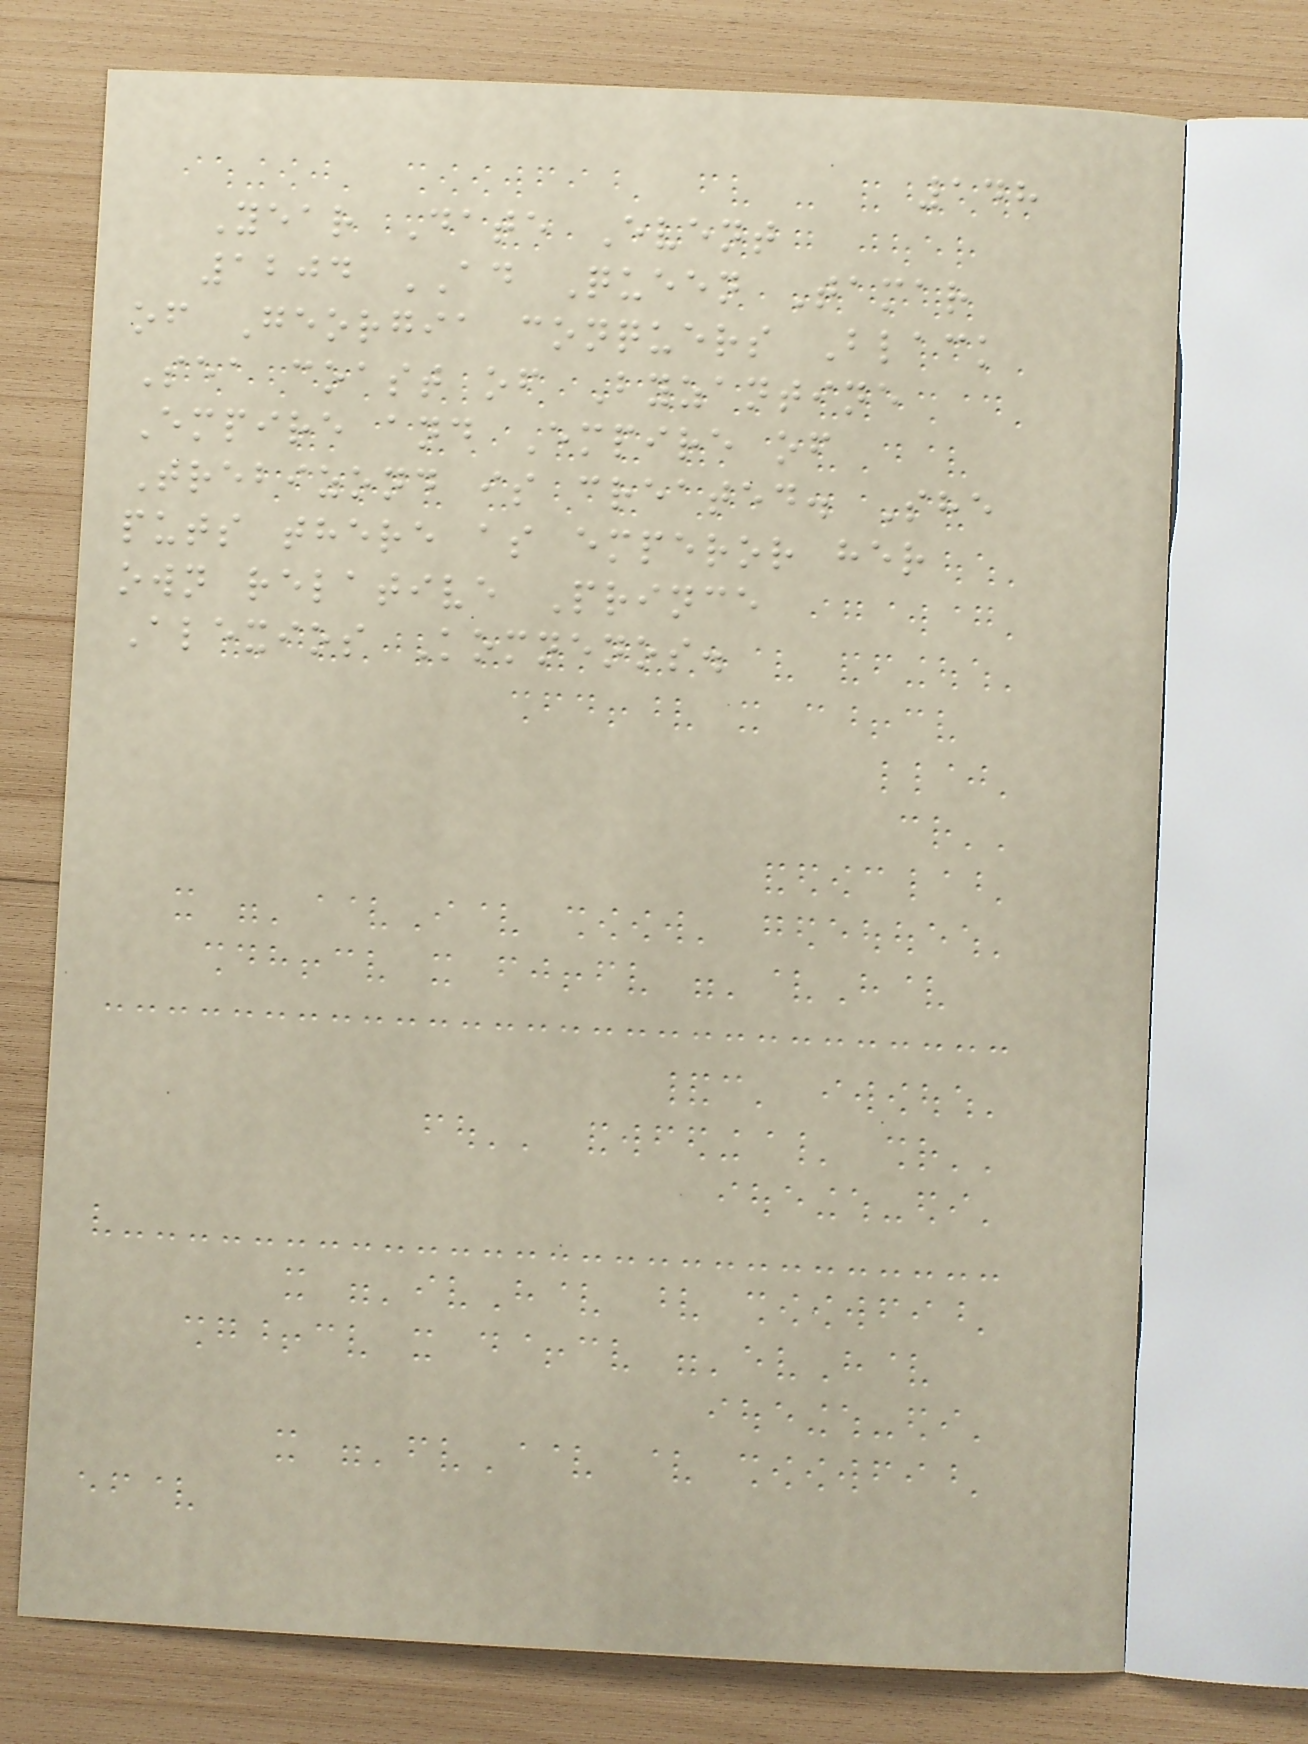148
Year Date Event
1204 AD Queen Tamar
of Georgia conquers Black
Sea coast of Byzantine
Empire and Empire of
Trebizond is created. She
puts there as emperor her
own relative Prince
Alexios Komnenos.
